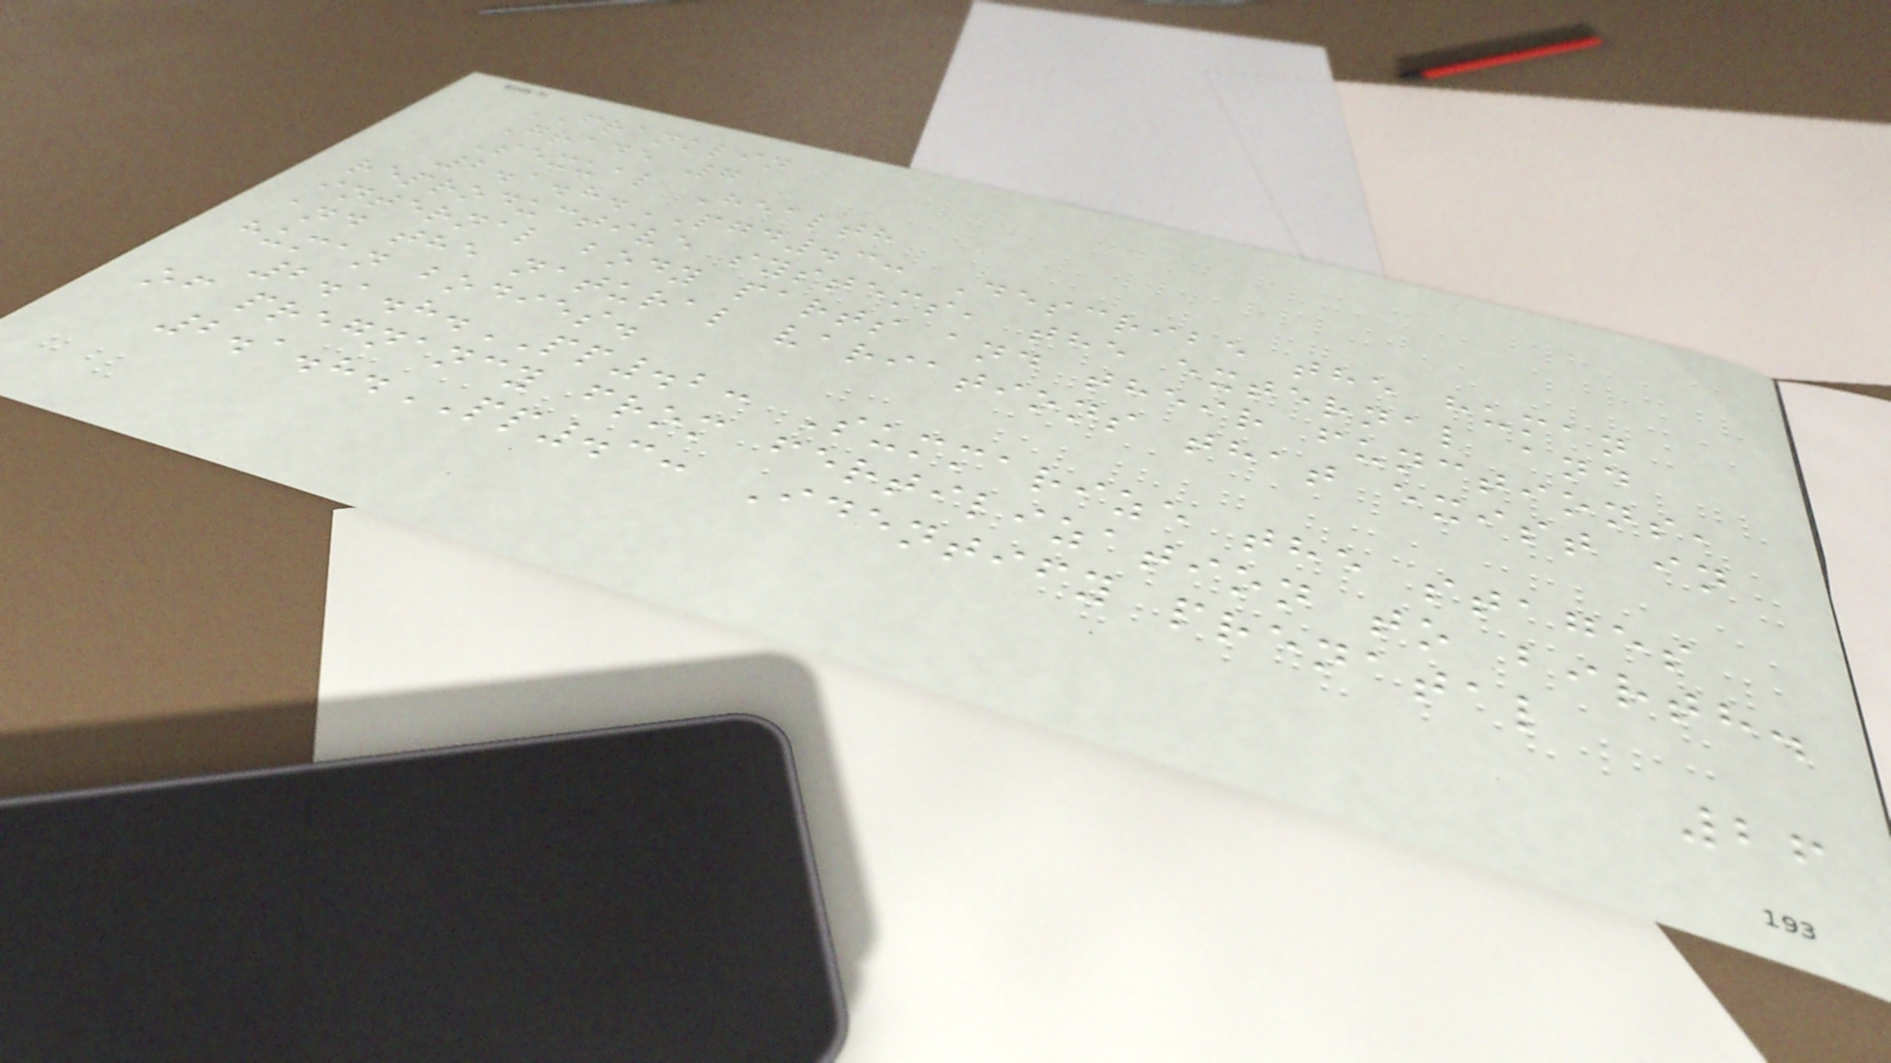FRANKLIN
Grade 7
Sexual Health
2.1.8.PGD.3: Describe the human
reproductive systems, the external and
internal body parts and their functions,
and the natural variations that exist in
human bodies.
2.1.8.PP.2: Summarize the stages
of pregnancy from fertilization to birth.
2.1.8.PP.3: Identify prenatal
26
